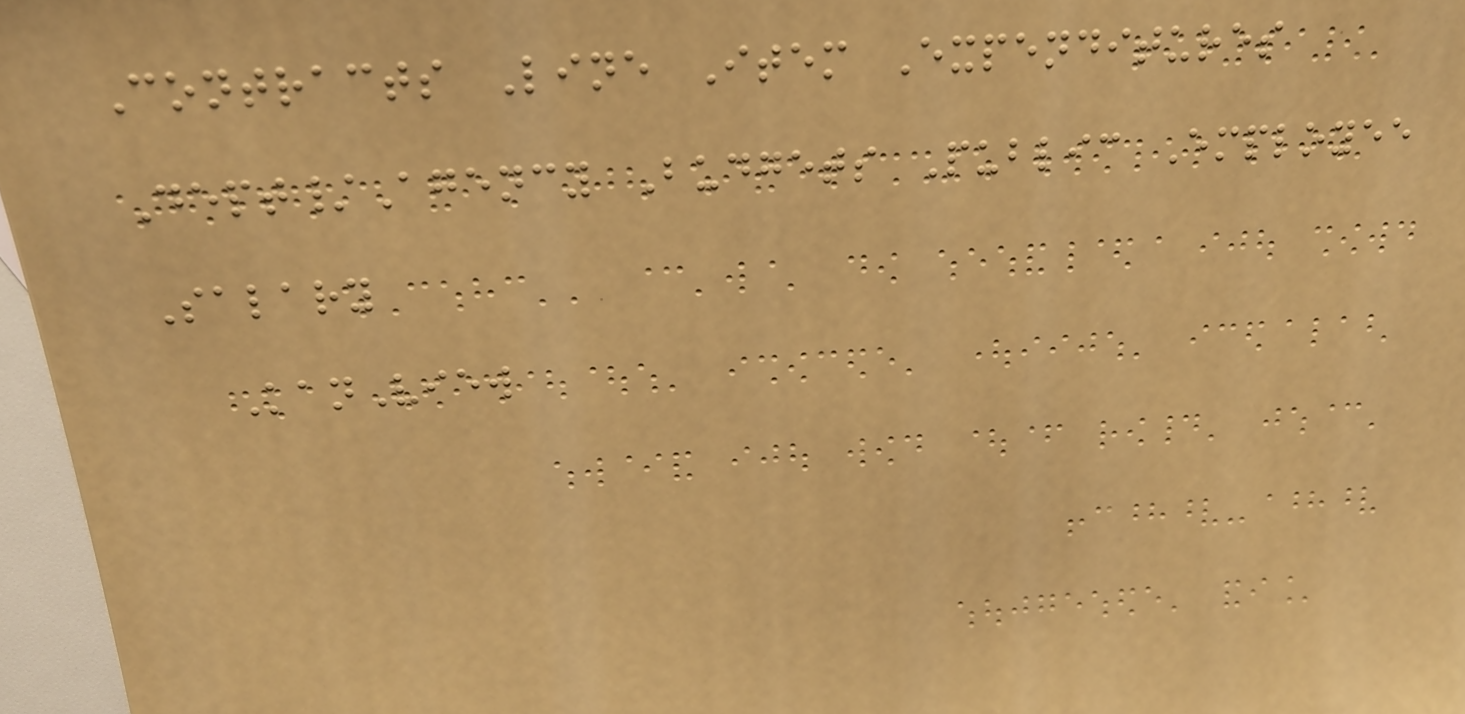Contracts Line Item Expenditures
Dept/Agency Budgets Public Employee
Salary
KanView
